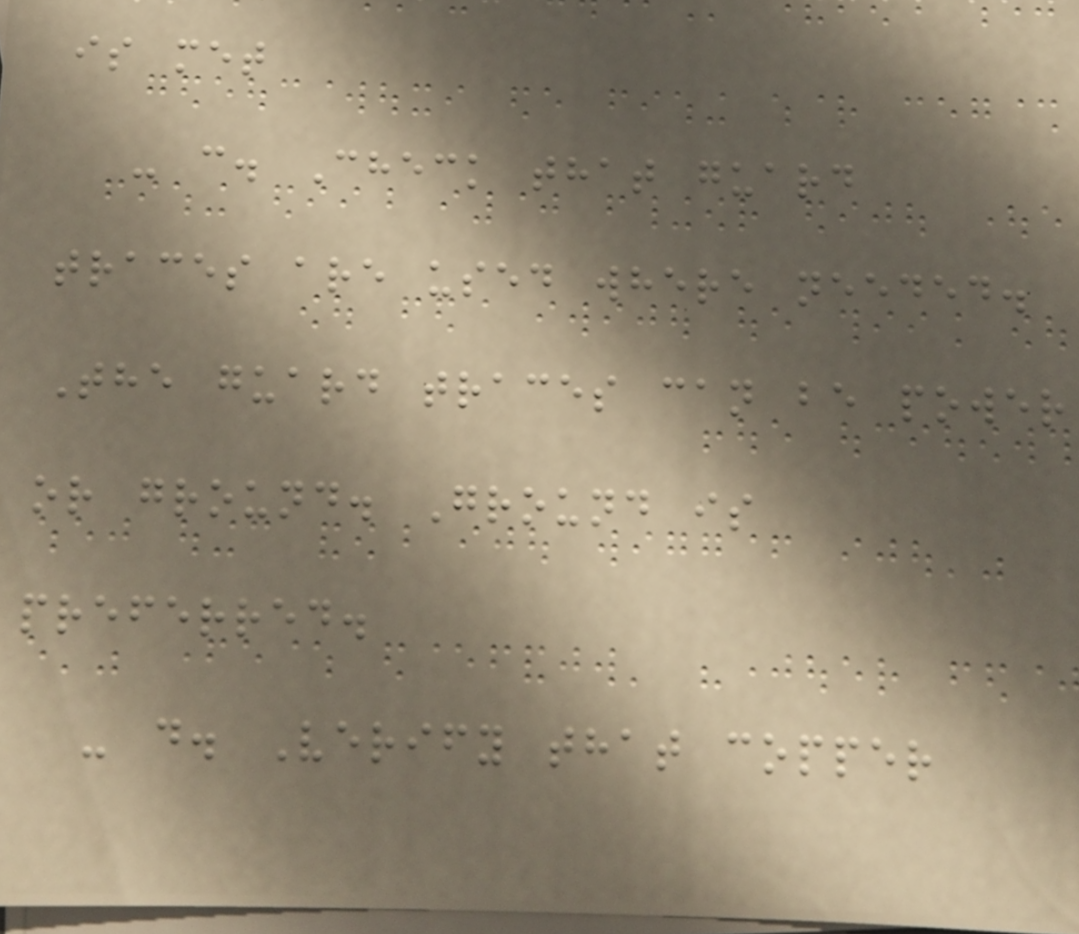is met
- c. Check that guard
traces are used where needed.
The guard traces can be power
or ground. Ground is
preferred.
- d. Verify that copper
